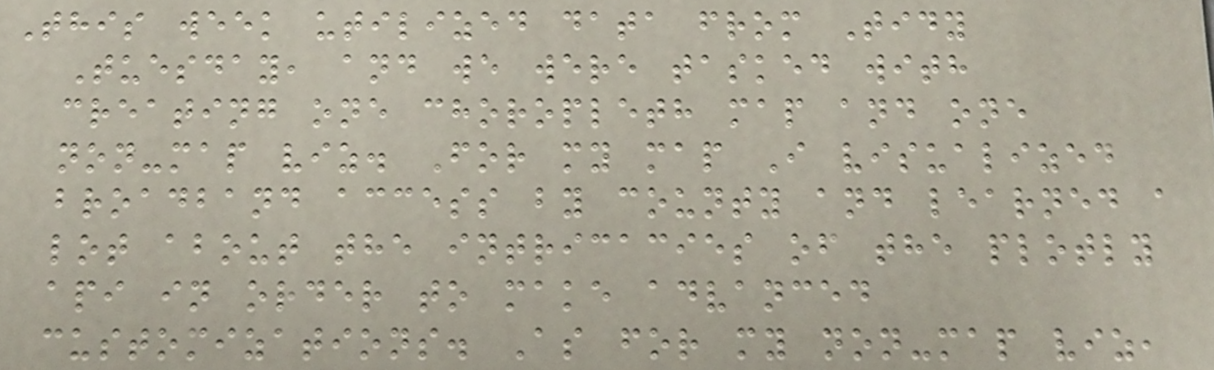This week utilized data from Tidy
Tuesday, and we were tasked with
creating one choropleth map and one
non-map viz. For my map I visualized
broadband access by county and learned a
lot about the intricacies of the plotly
api in order to make advanced
customizations. As for my non-map viz,
